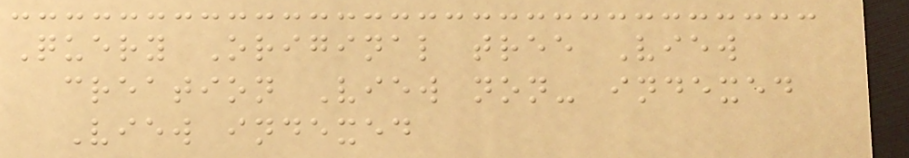Query Original tree View
creation View non- indexed
View indexed
